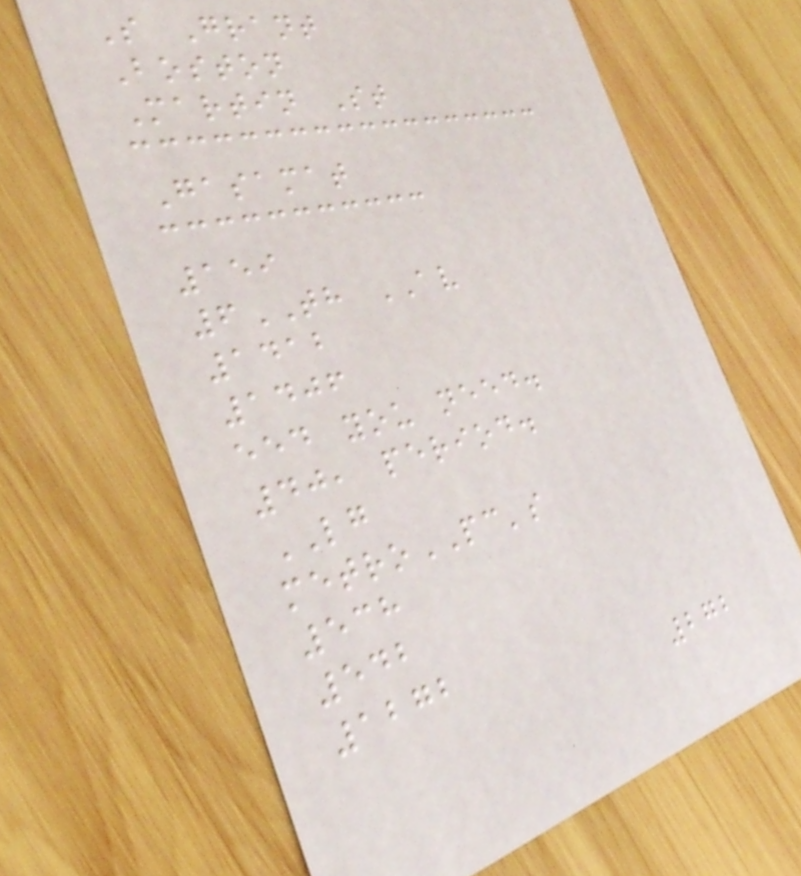S Grant
Boston
Martin St
Gasamat
159
6TH AV
1412
1406
eed you need.
40, period.
LG
metroPC's
538
542
1272
272
